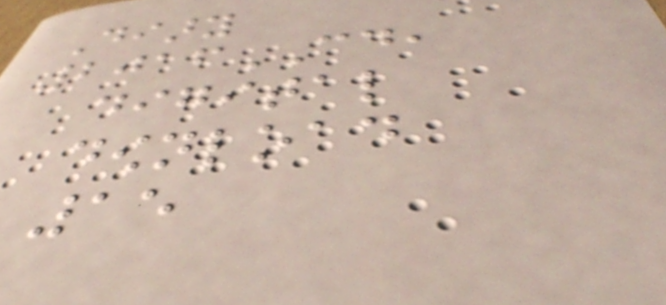Diary
2016CD,
digital
download
15
